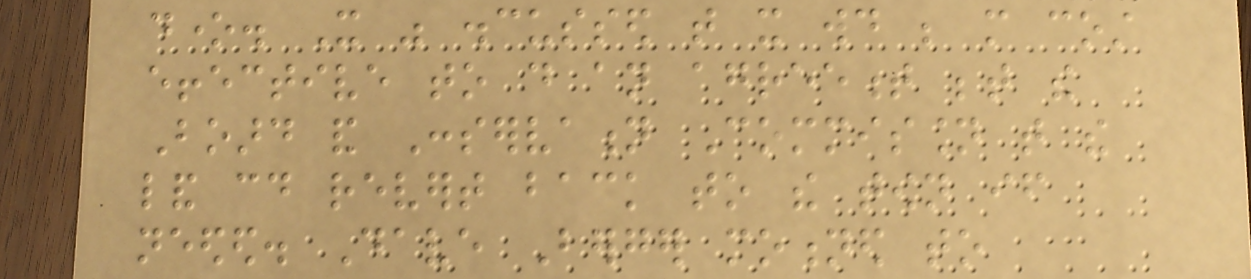done. It was discussed that it would be more cost
effective to do an agreement between the
Board and Conservation Commission that the
land could revert back to the town if
needed. Dave Berger motioned to
